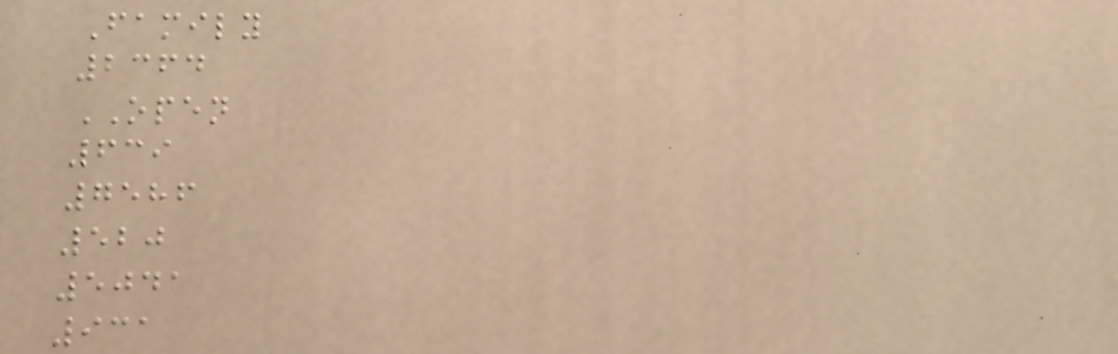Family
2364
OPEN
639
7586
520
5041
931
